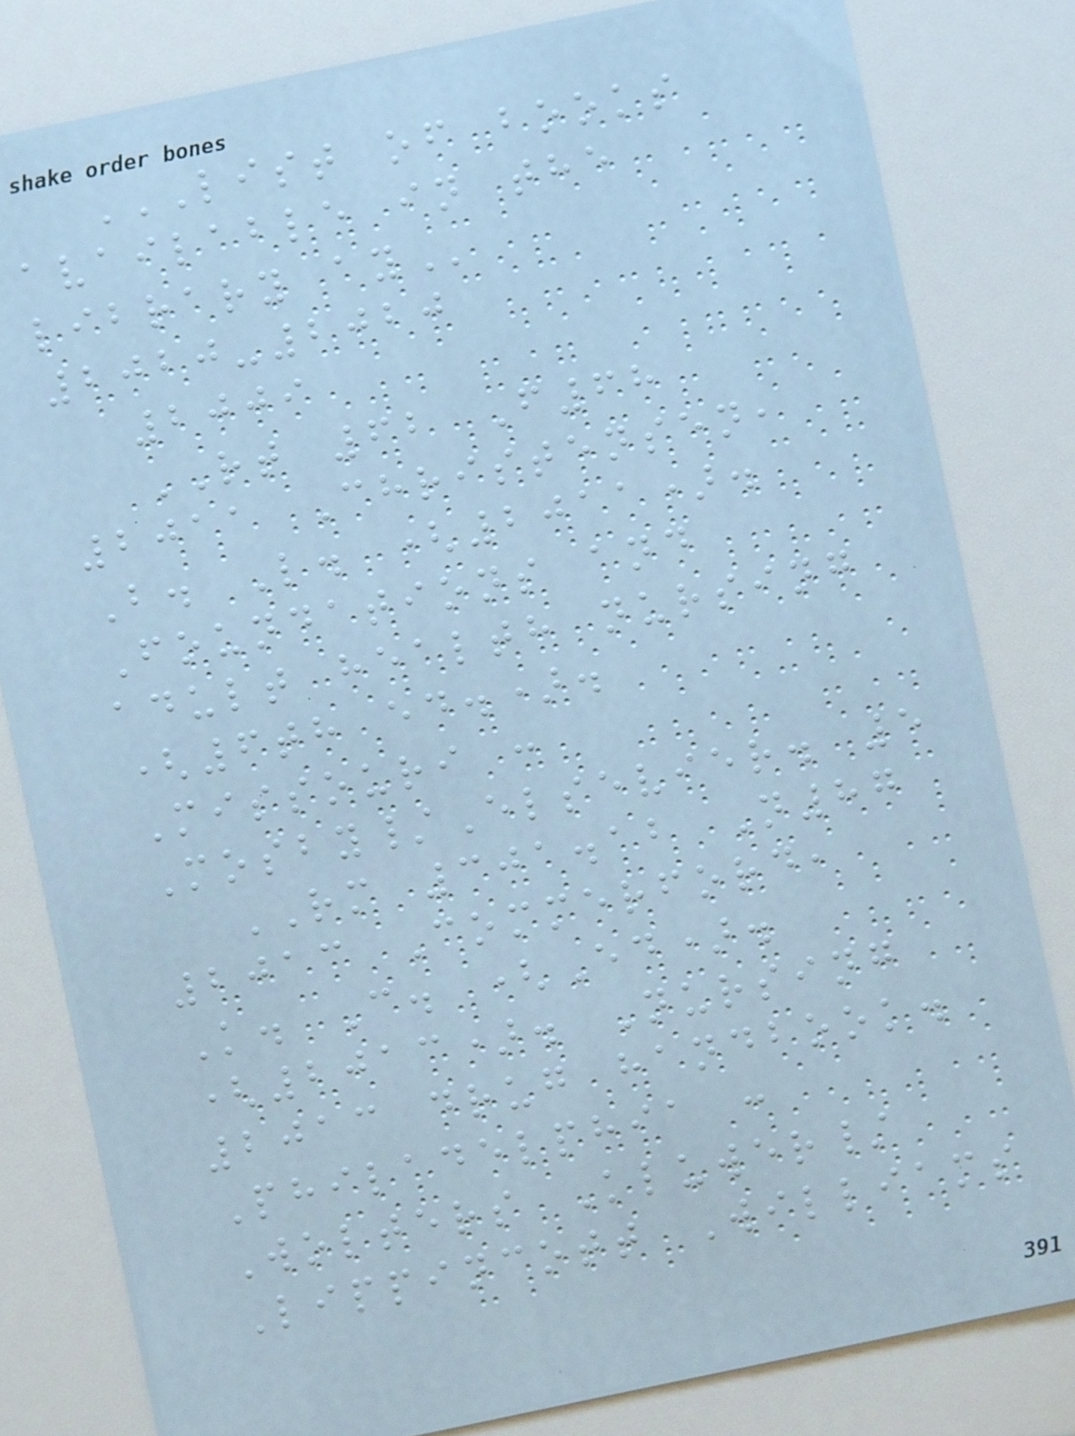LIST OF BOOKS
AVAILABLE IN THE
LIBRARY AY
2020-2020
2009
RT 62 F68
2011 Christensen,
B. L. (2011).
Foundations and
adult health nursing
(6th ed.).
Missouri :
Mosby/Elsevier. 5
RM 301.12 N87
2013 Commerford,
K. C. (Ed).
(2013). Nursing
2013 drug handbook.
Philadelphia :
Wolters Kluwer/
Lippincott Williams
